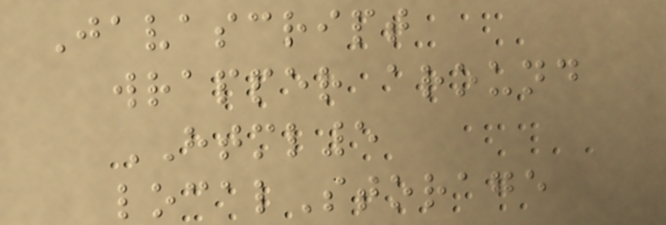Javascript
wrapper around
HTML5
localStorage
